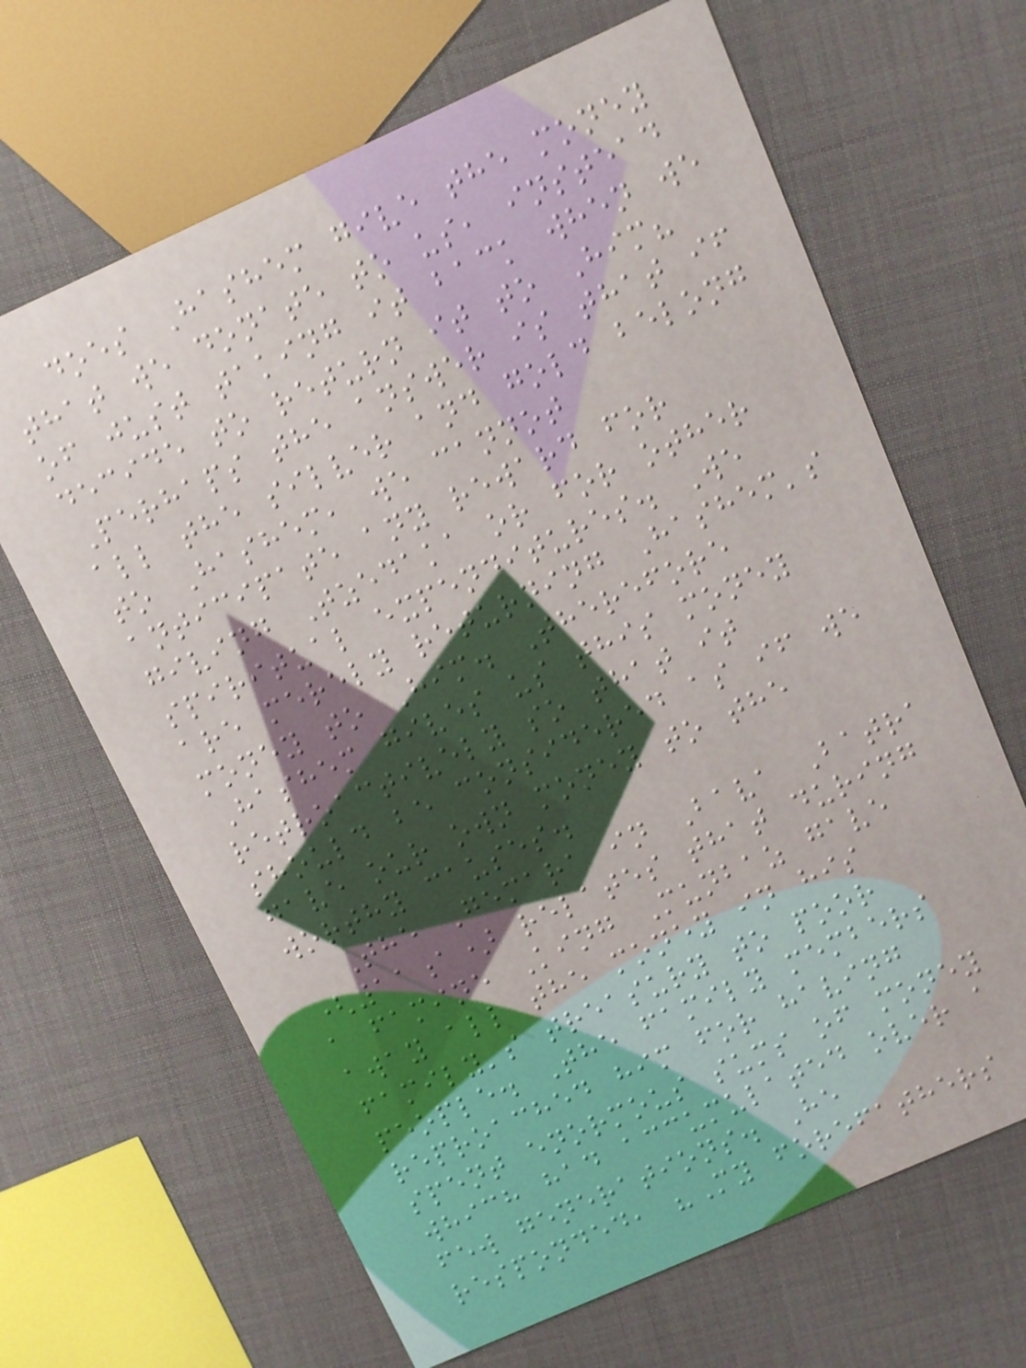does Hashem give the money
that we donate to us, instead
of just taking it back when we
decide to return it to Him?
Perhaps the answer is that if
all the silver and gold belong
to Hashem, we cannot
anticipate any reward for
giving Tzedaka or for other
spiritual expenditures. We
are merely returning Hashem's
money to Him. Therefore
Hashem gives us this money
retroactively so that it
should be considered as if we
gave our own money to the
worthy causes.
The Gemara in Bava Batra
(11a) relates that during
a famine King Munbaz gave
away all the money in his
family's treasury to poor
people. The family members
reproached him for having
spent enormous sums of money
which had accumulated over a
few generations. He
responded, "My forefathers
